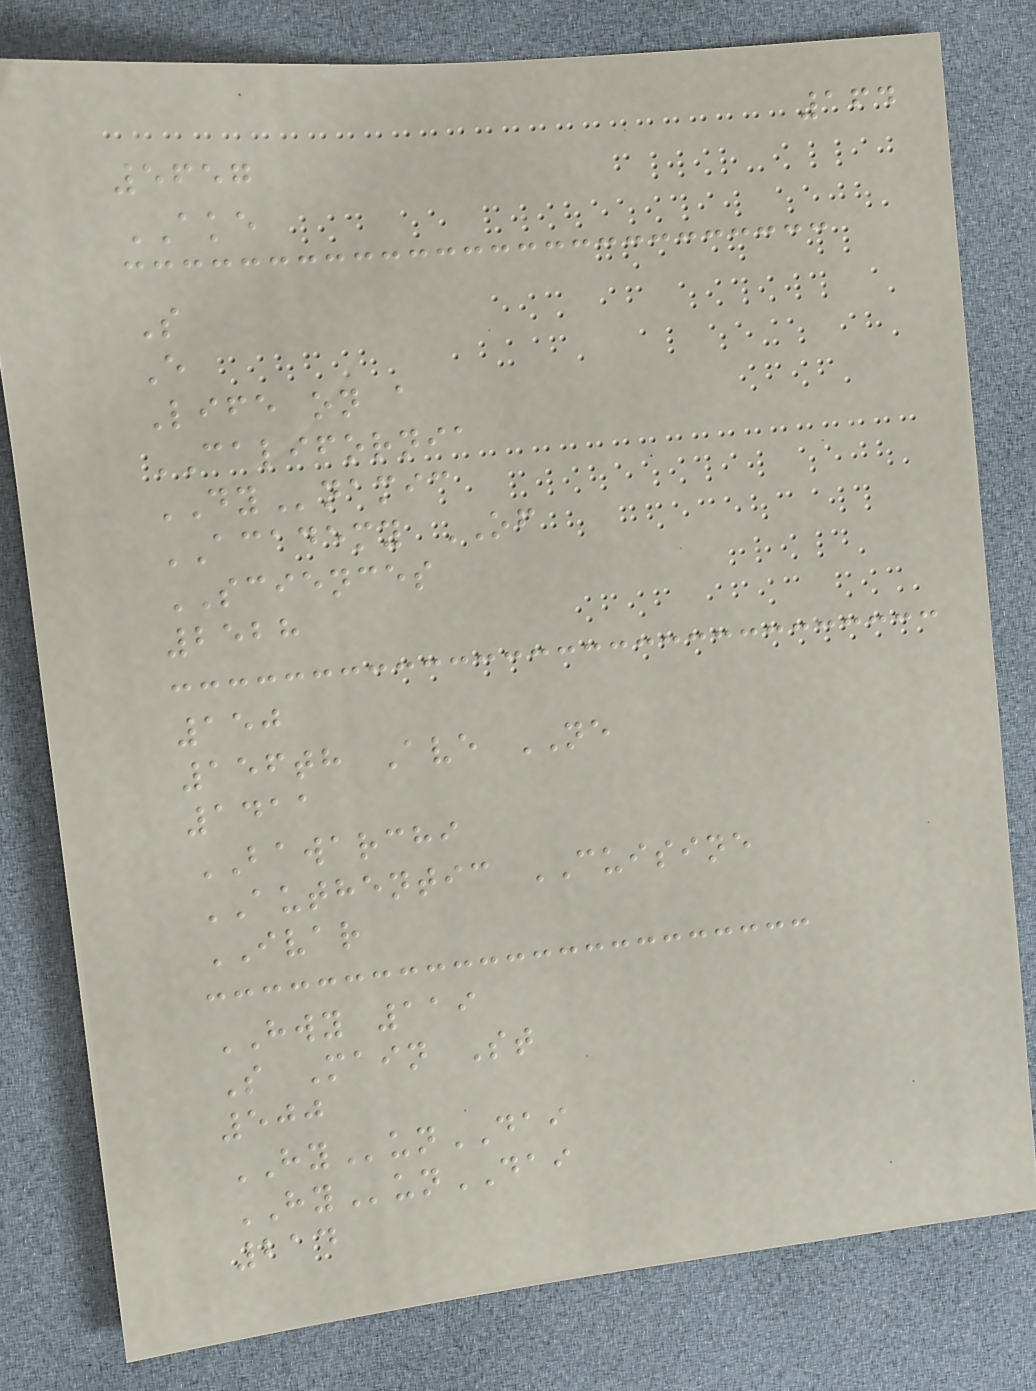164
5657
AKE
S
E
Life on a
CALIFORNIA
DYnamic
ACADEMY OF
SCIENCES
2528
150
156th Ave NE
1411
BAWARCHI
AUTHENTIC CUISINE
IVAR
HWY 119
S Main St
500
HYunDAI
HYunDAI
214
